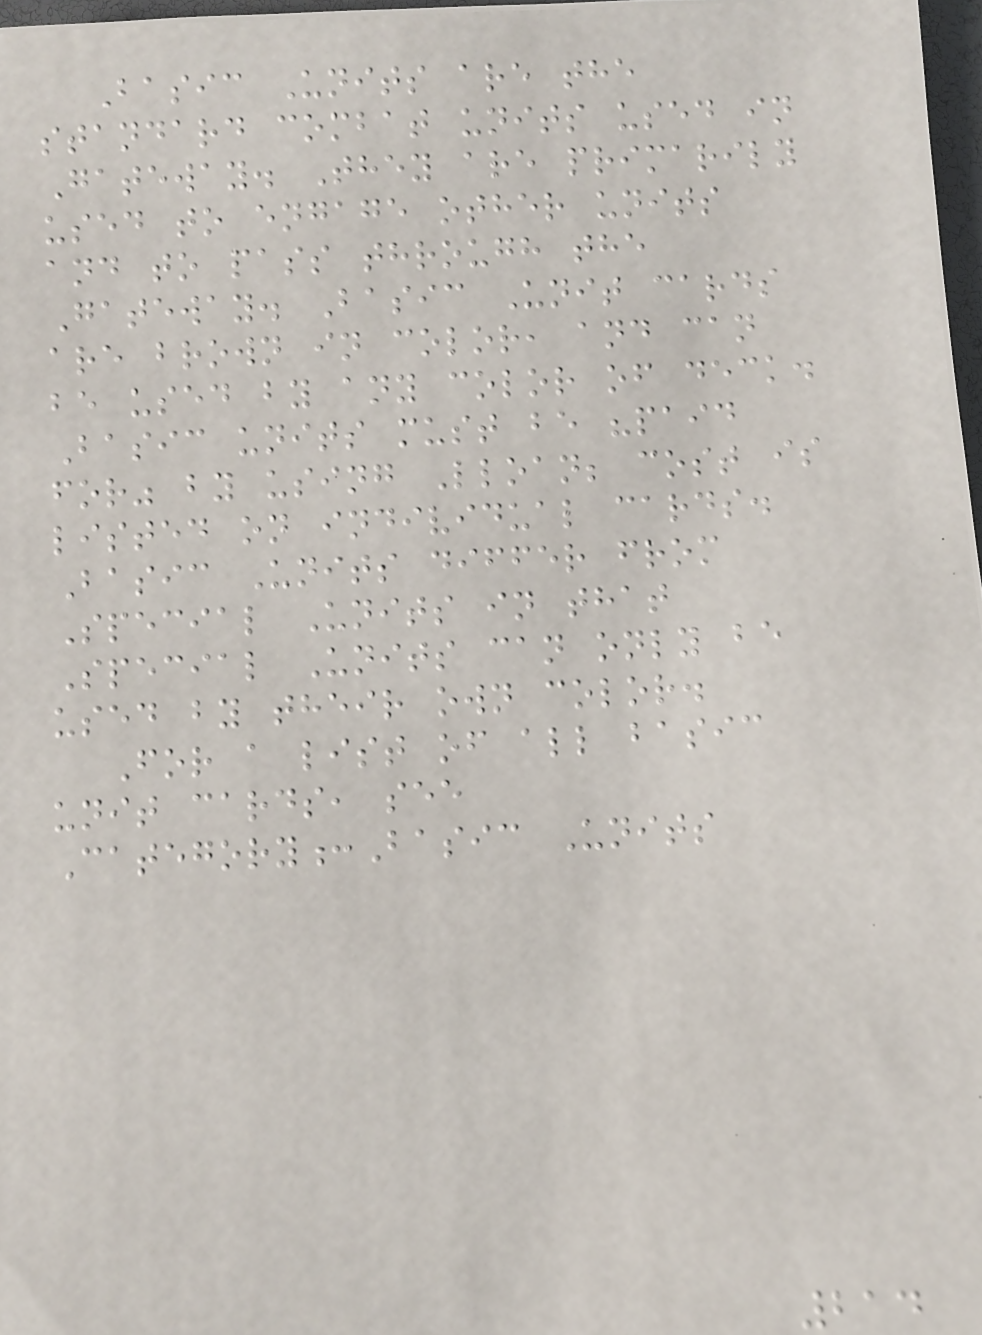Basic Units are the
standard combat units used in
Gateway. They are primarily
used to engage other units
and to pass through the
Gateway. Basic Unit cards
are brown in color, and can
be used by any color of deck.
Basic units must be "paid
for" by using Lloan; cost is
listed on individual cards.
Basic Units differ from
Special Units in that
Special Units can only be
used by their own color.
For a list of all basic
unit cards, see
Category:Basic Units
214
